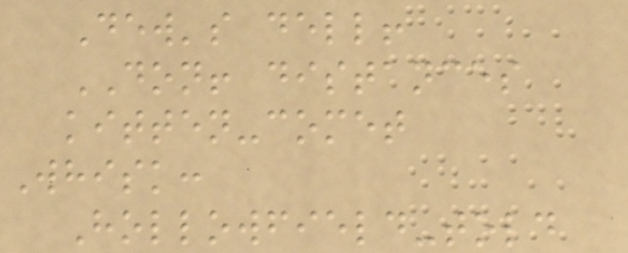Dew's dell!
DON! distances
kitten-comet
Whisk:
Hollowfield-told
